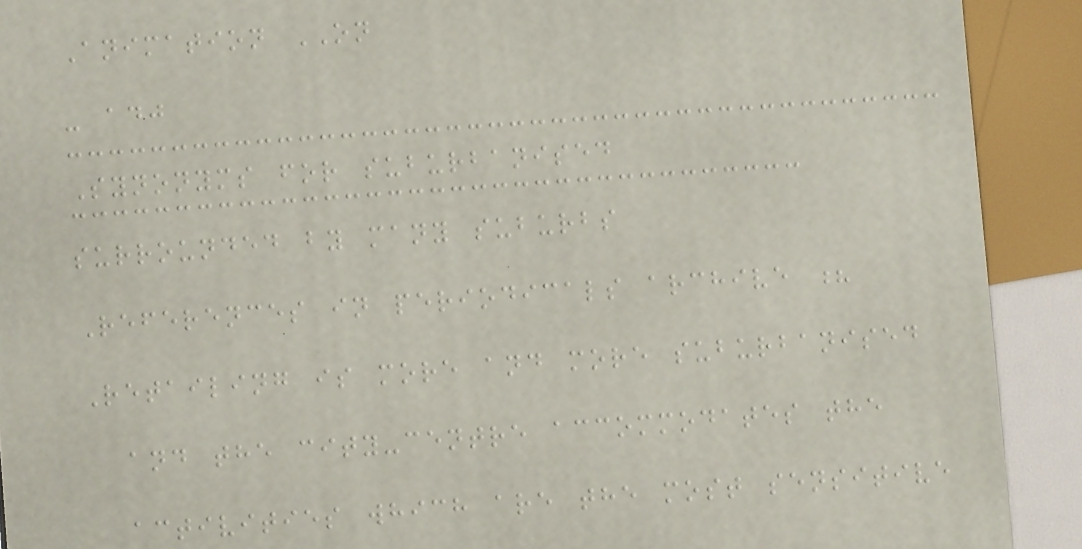Animation ON
- adj
Synonyms for suburbanised
surrounded by many suburbs
References in periodicals archive ?
Retailing is more and more suburbanised
and the city-centre accommodates the
activities which are the most sensitive
